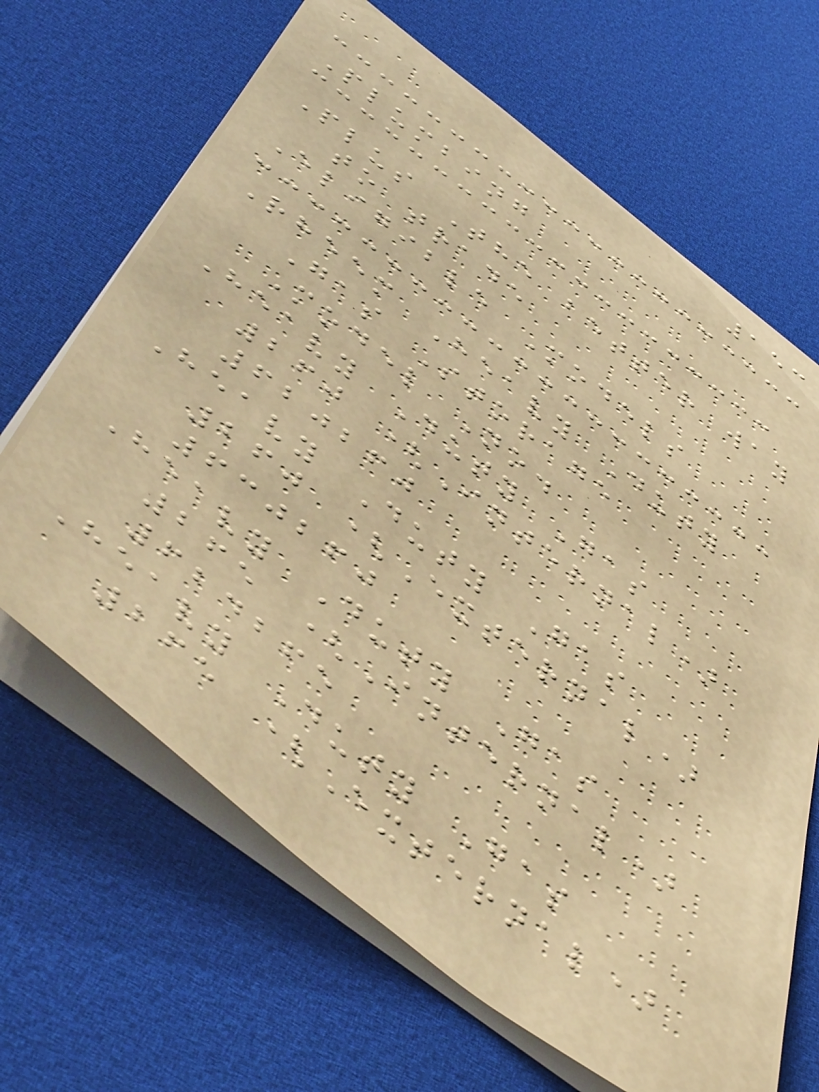153
Plumbing
Plus The better way
to trade
Eligible Models
Rheem Heavy Duty
Gas Storage
Model No.
Heavy Duty Gas
260 (Internal)
620260
Heavy Duty Gas
260 (External)
630260
Heavy Duty Gas
265 (Internal)
624265
Heavy Duty Gas
265 (External)
